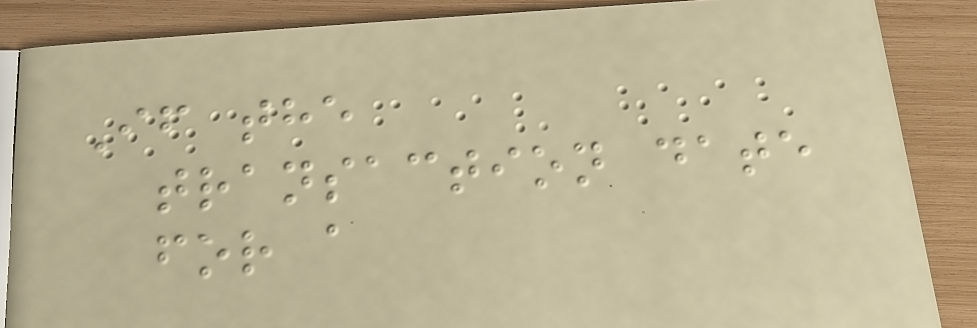If the
transaction date
for a
